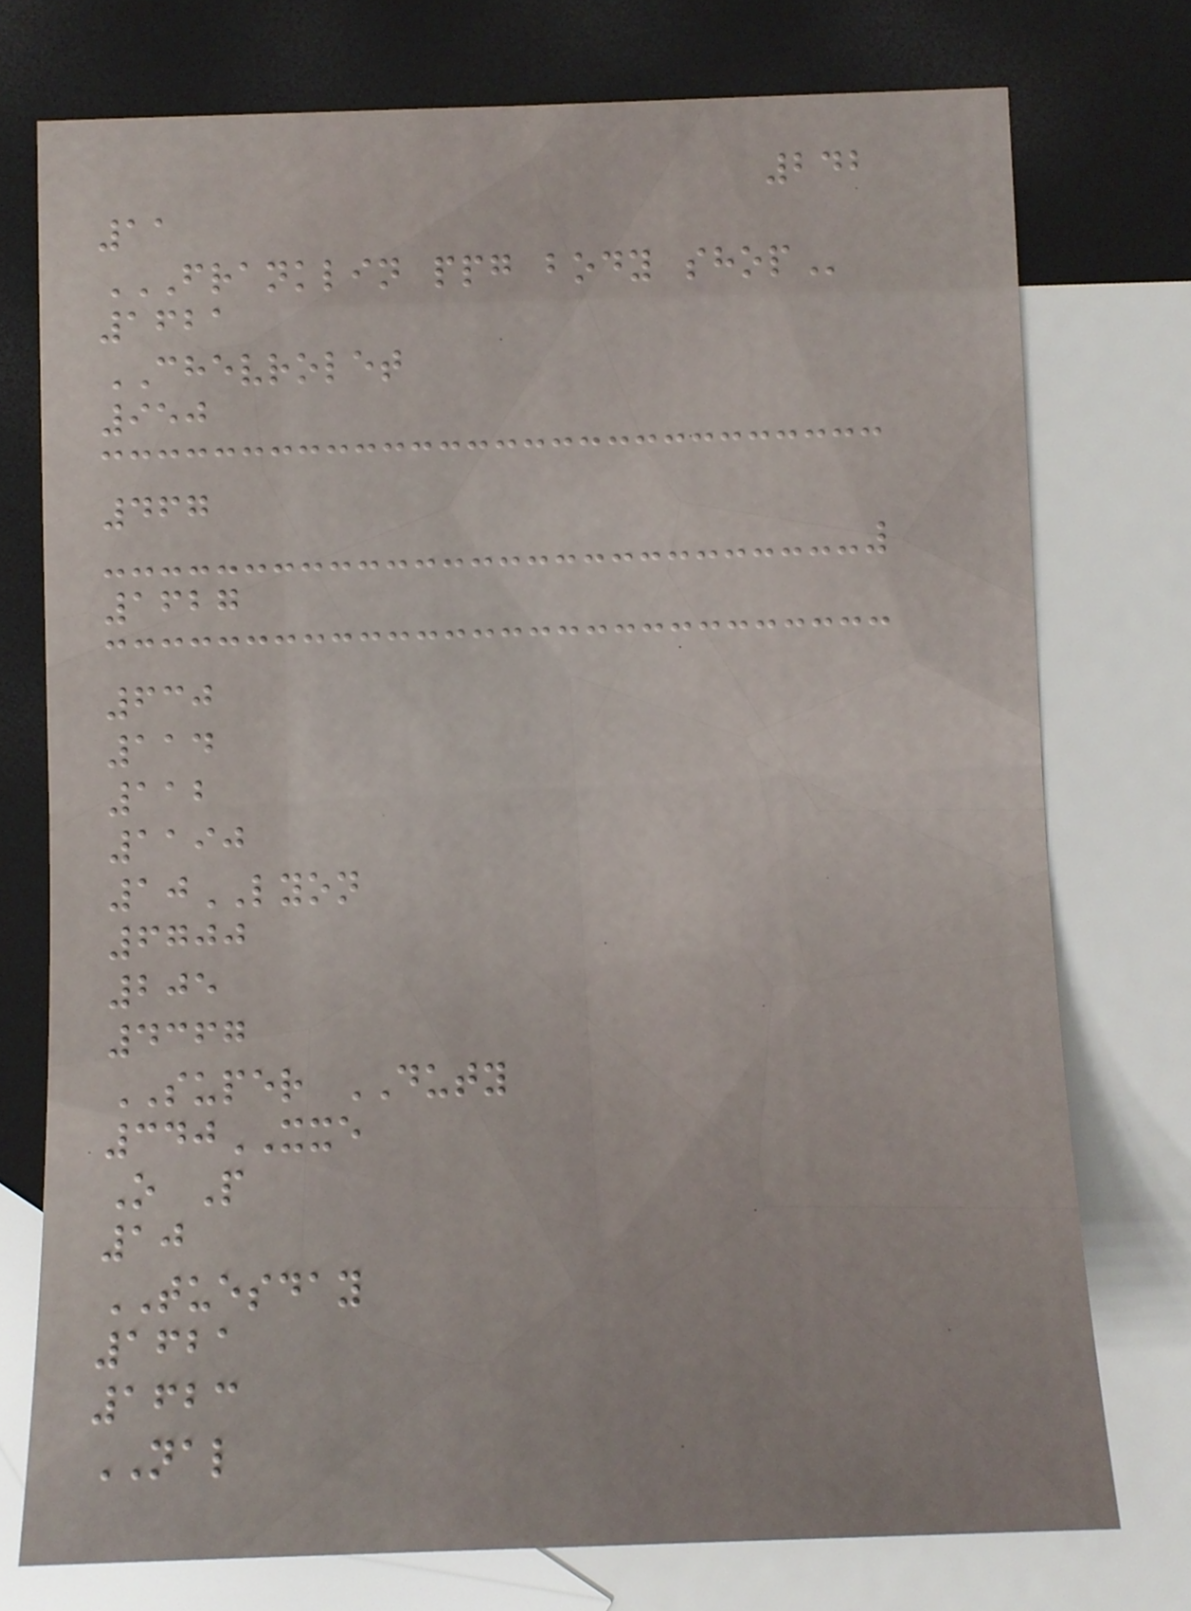242
11
FRANKLIN PPG BODY SHOP
1621
CHEVROLET
950
467
1627
630
114
112
1190
10LYON
6700
205
4367
SUPER DUTY
340XXE
O P
10
TUESDAY
1621
1623
NAL
